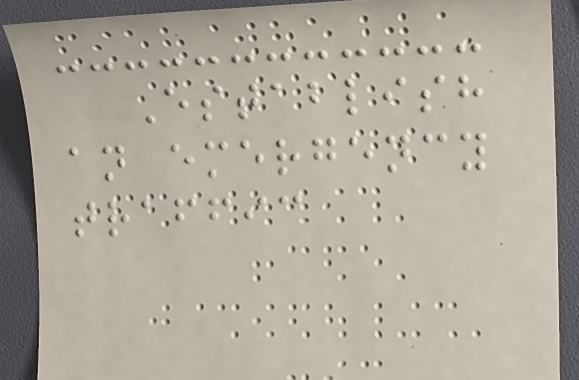Establish
an emergency
traffic
